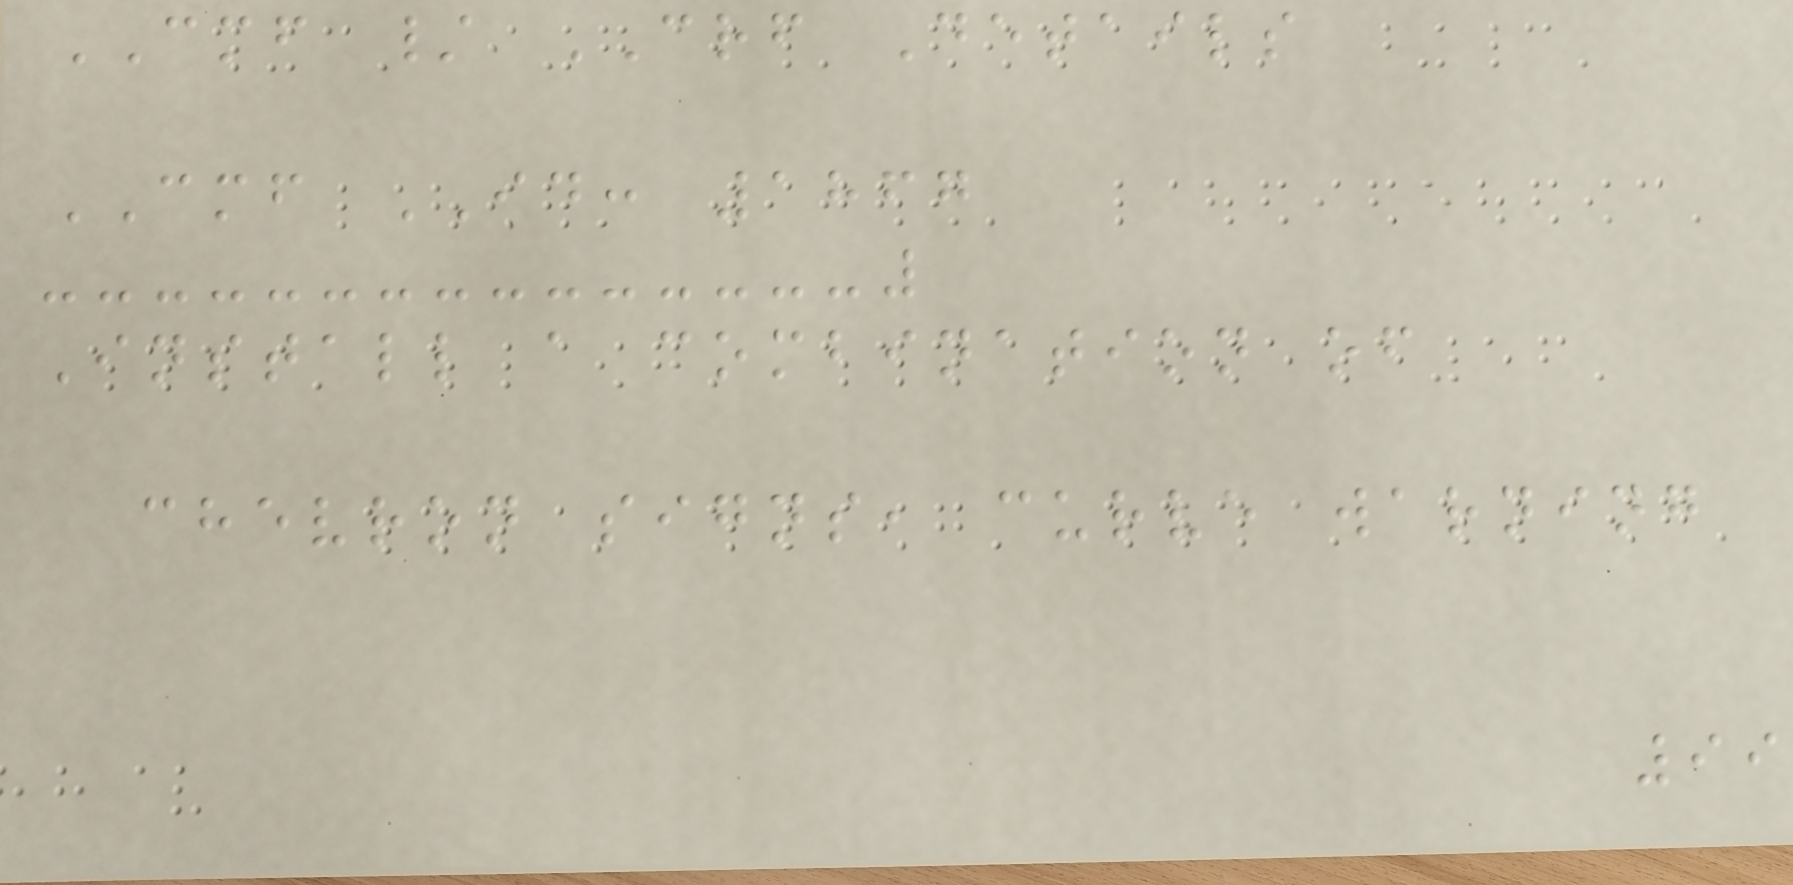CMF / CRF Details
CMF ID: 1867
Install a combination of
chevron signs, curve warning
99
